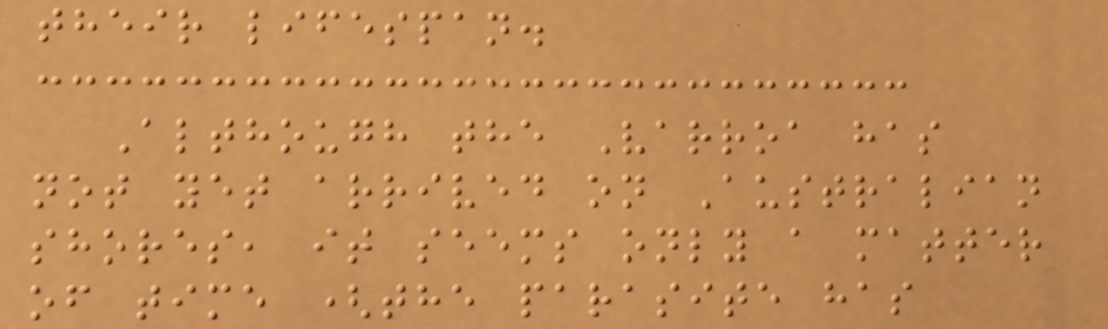their lifespan.
Although the Varroa has
not yet arrived on Australian
shores, it seems only a matter
of time (the parasite has
